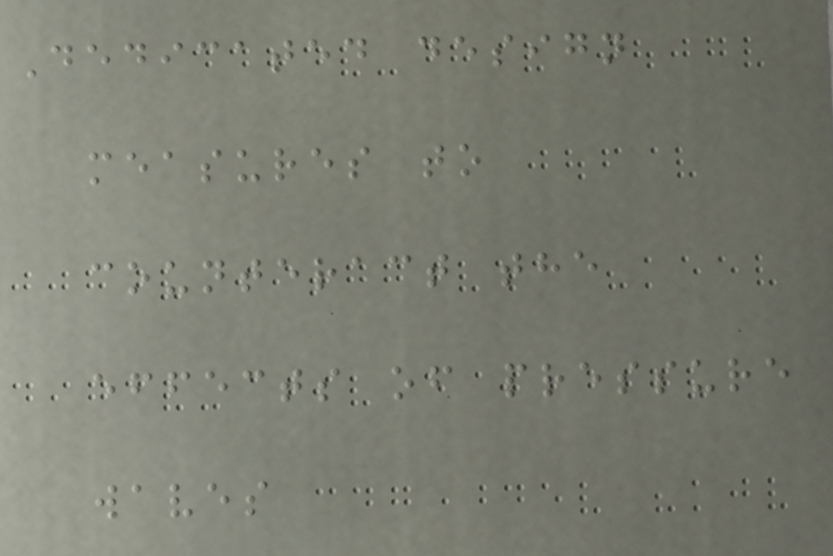Dedicated design
measures to
counteract the
effects of pressure
waves
